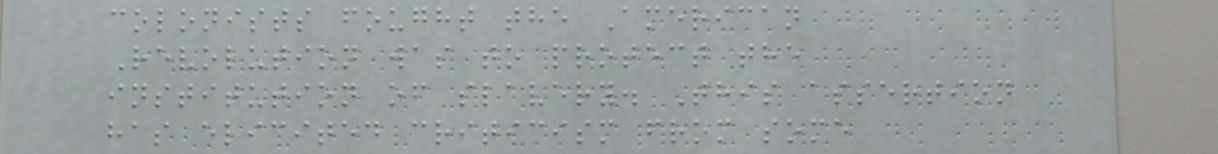colonists fought the American
Revolution was to protect the
institution of slavery. This assertion
has elicited criticism from some
